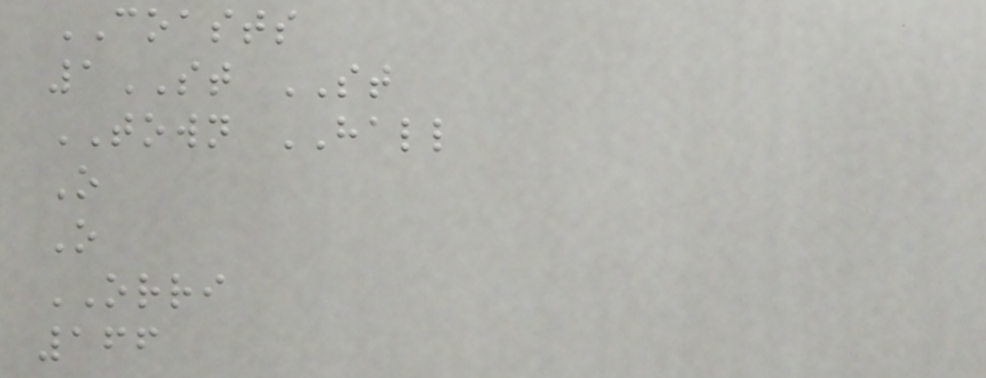COASTS
1ST ST
TOWN HALL
O
O
ORRI
166
